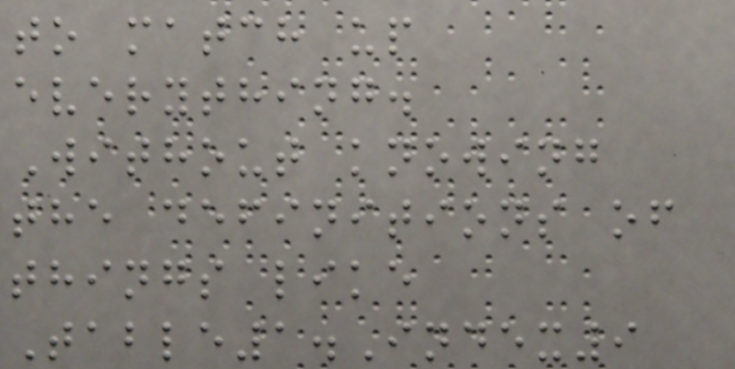to match up
everything.
Without knowing
the definitions of
things like
Table1.Index9
